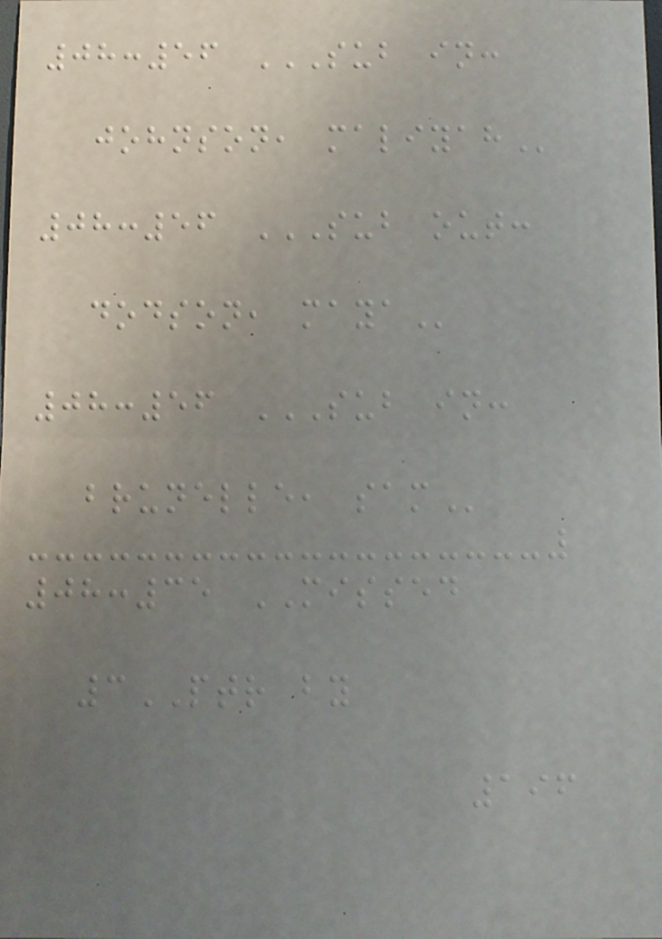08:56 SUB IN:
JOHNSON, MALIYAH
08:56 SUB OUT:
DODSON, MAYA
08:56 SUB IN:
BRUNELLE, SAM
08:35 MISSED
3PTR by
196
